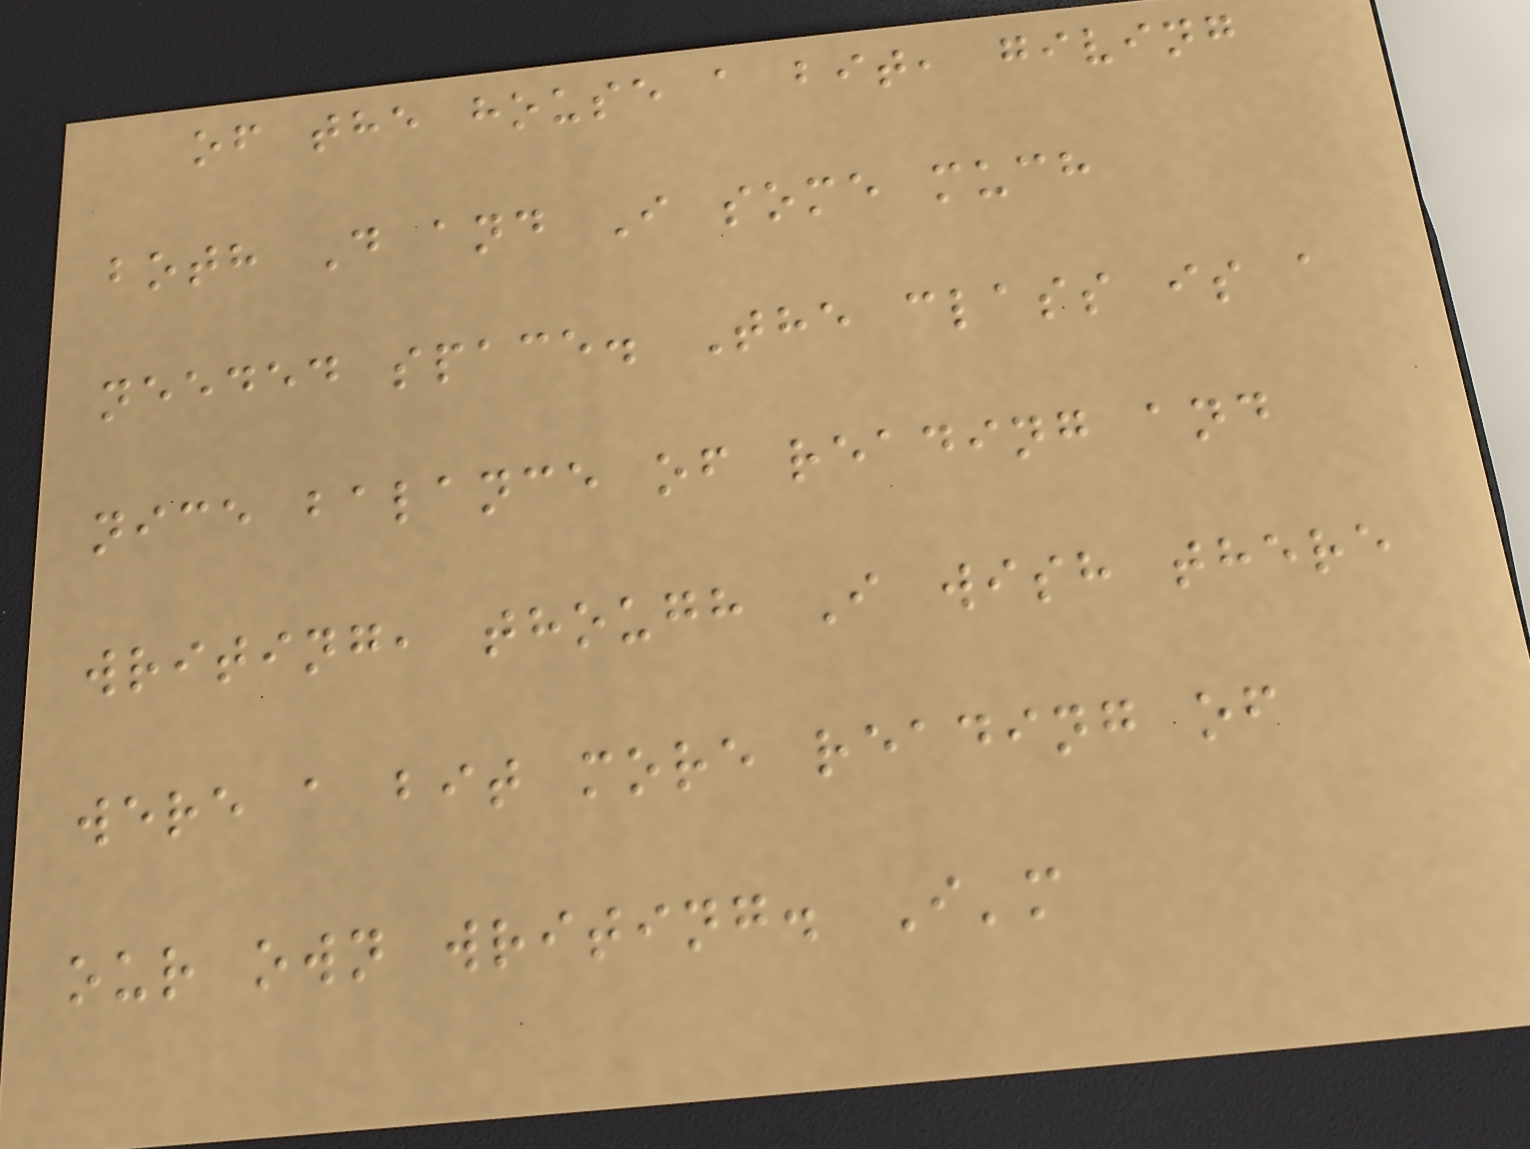of the house a bit, giving
both D and I some much
needed space. The class is a
nice balance of reading and
writing, though I wish there
were a bit more reading of
our own writing. I'm
